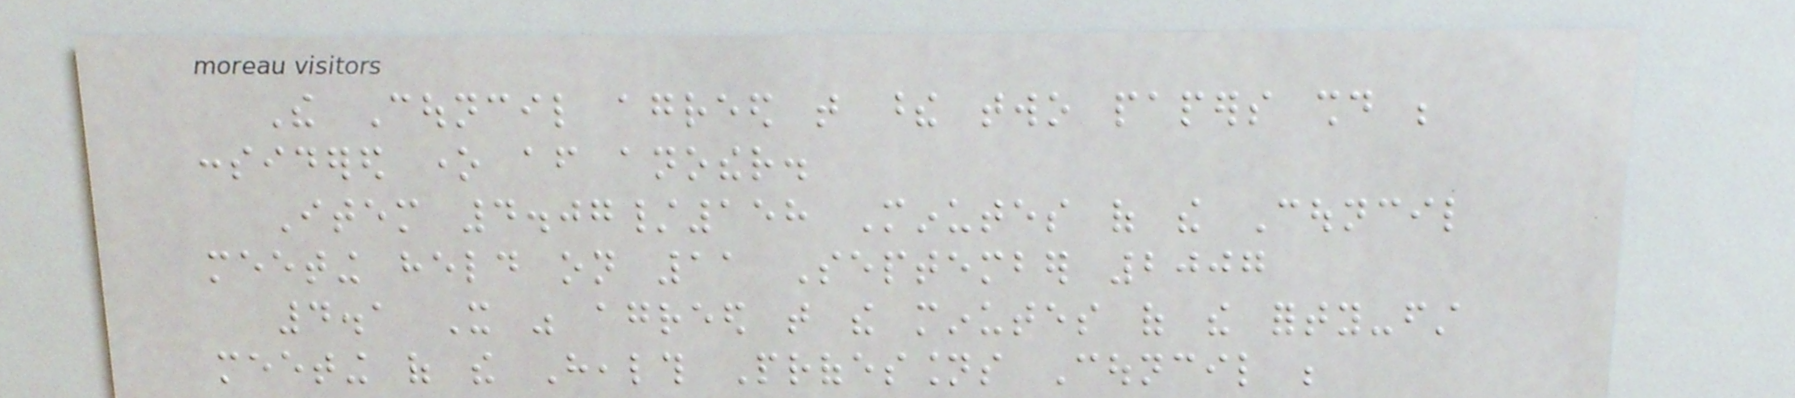The Council agreed that these two papers should be
considered one after another.
Item 4.07/158 Minutes of the Council
meeting held on 11 September 2007
4.1 It was agreed that the minutes of the forty-first
meeting of the Health Professions Council be
